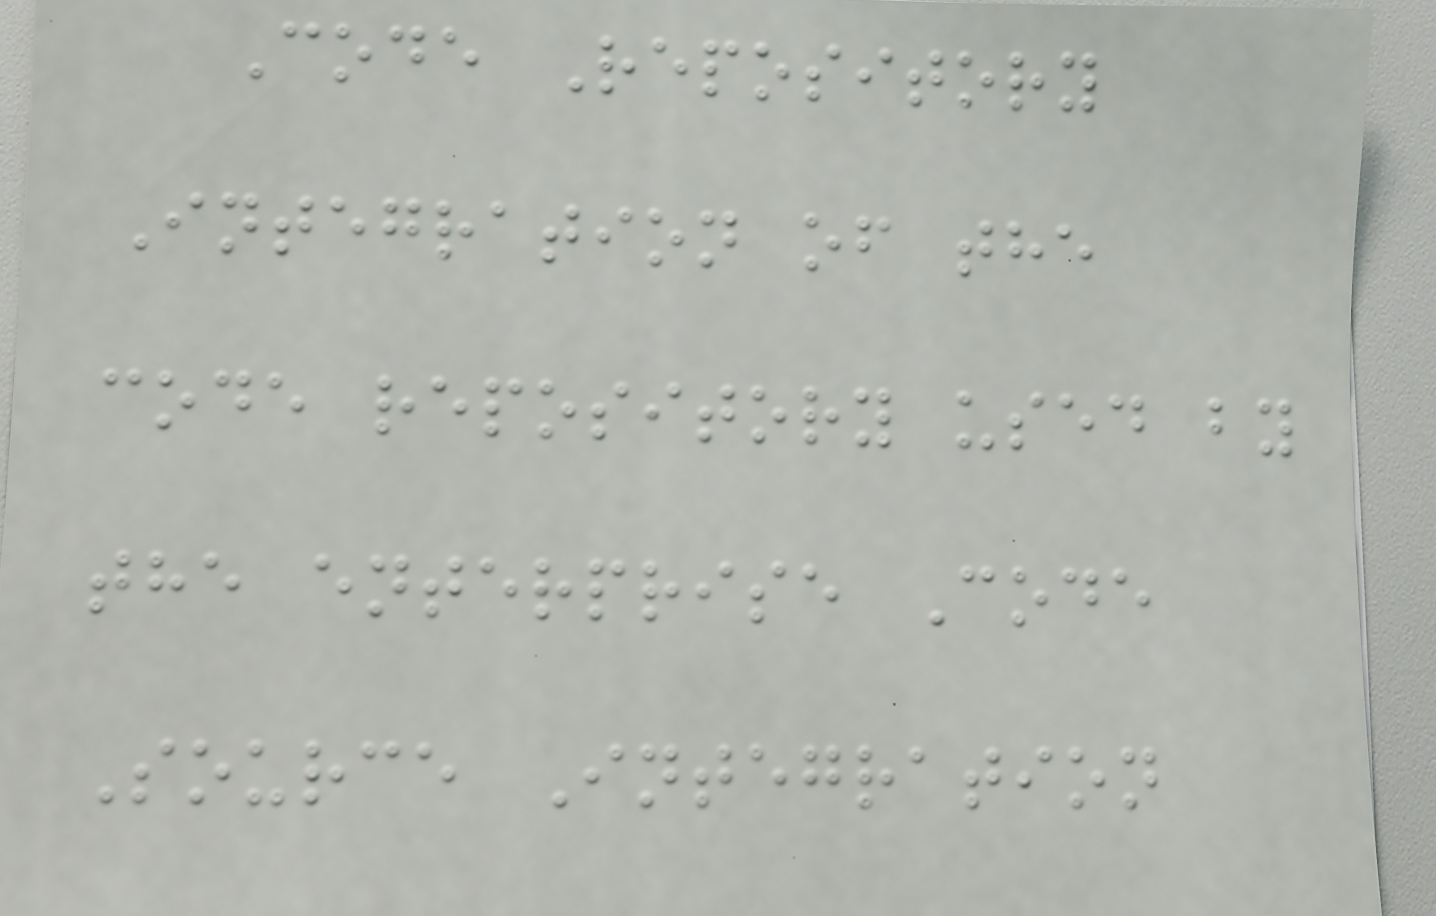Code Repository
Integration of the
code repository used by
the enterprise Code
Source Integration
